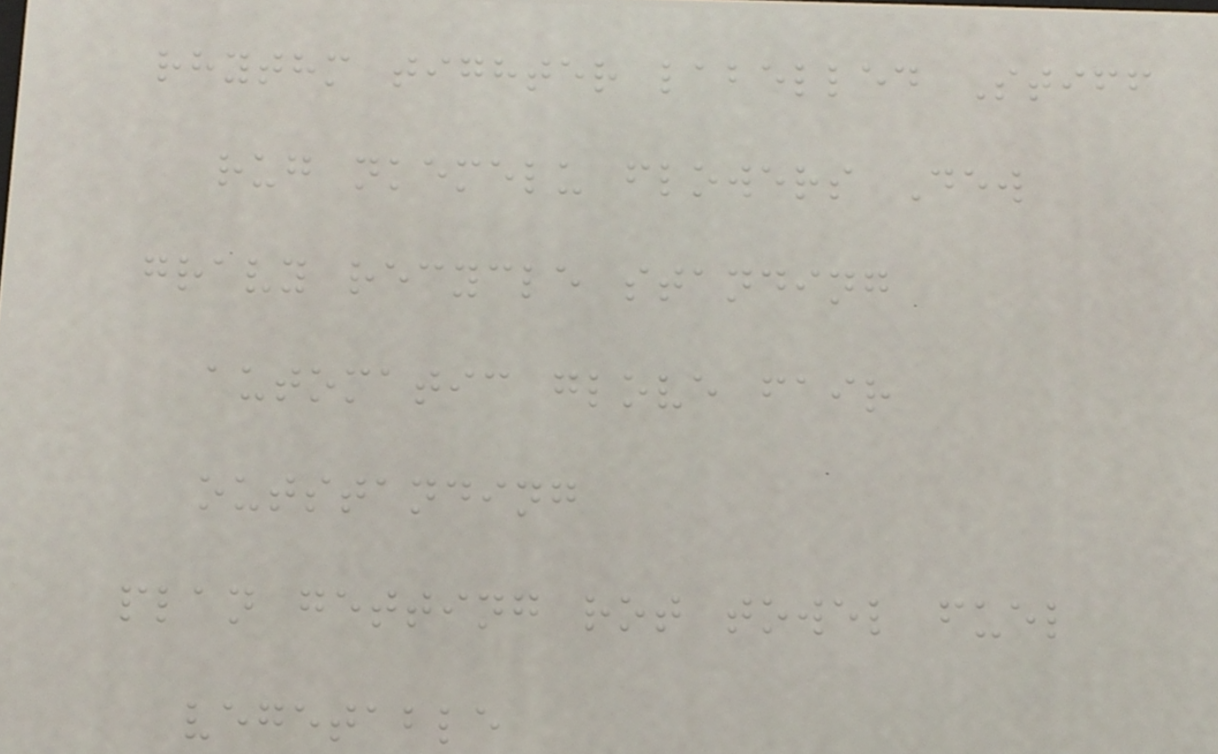rhythm tighter labelled Stiff
rug nkemelu flowers Dew
gravy recycle standing
automatic glove fair
outstanding
plan getting rot towel fuel
vegetable
